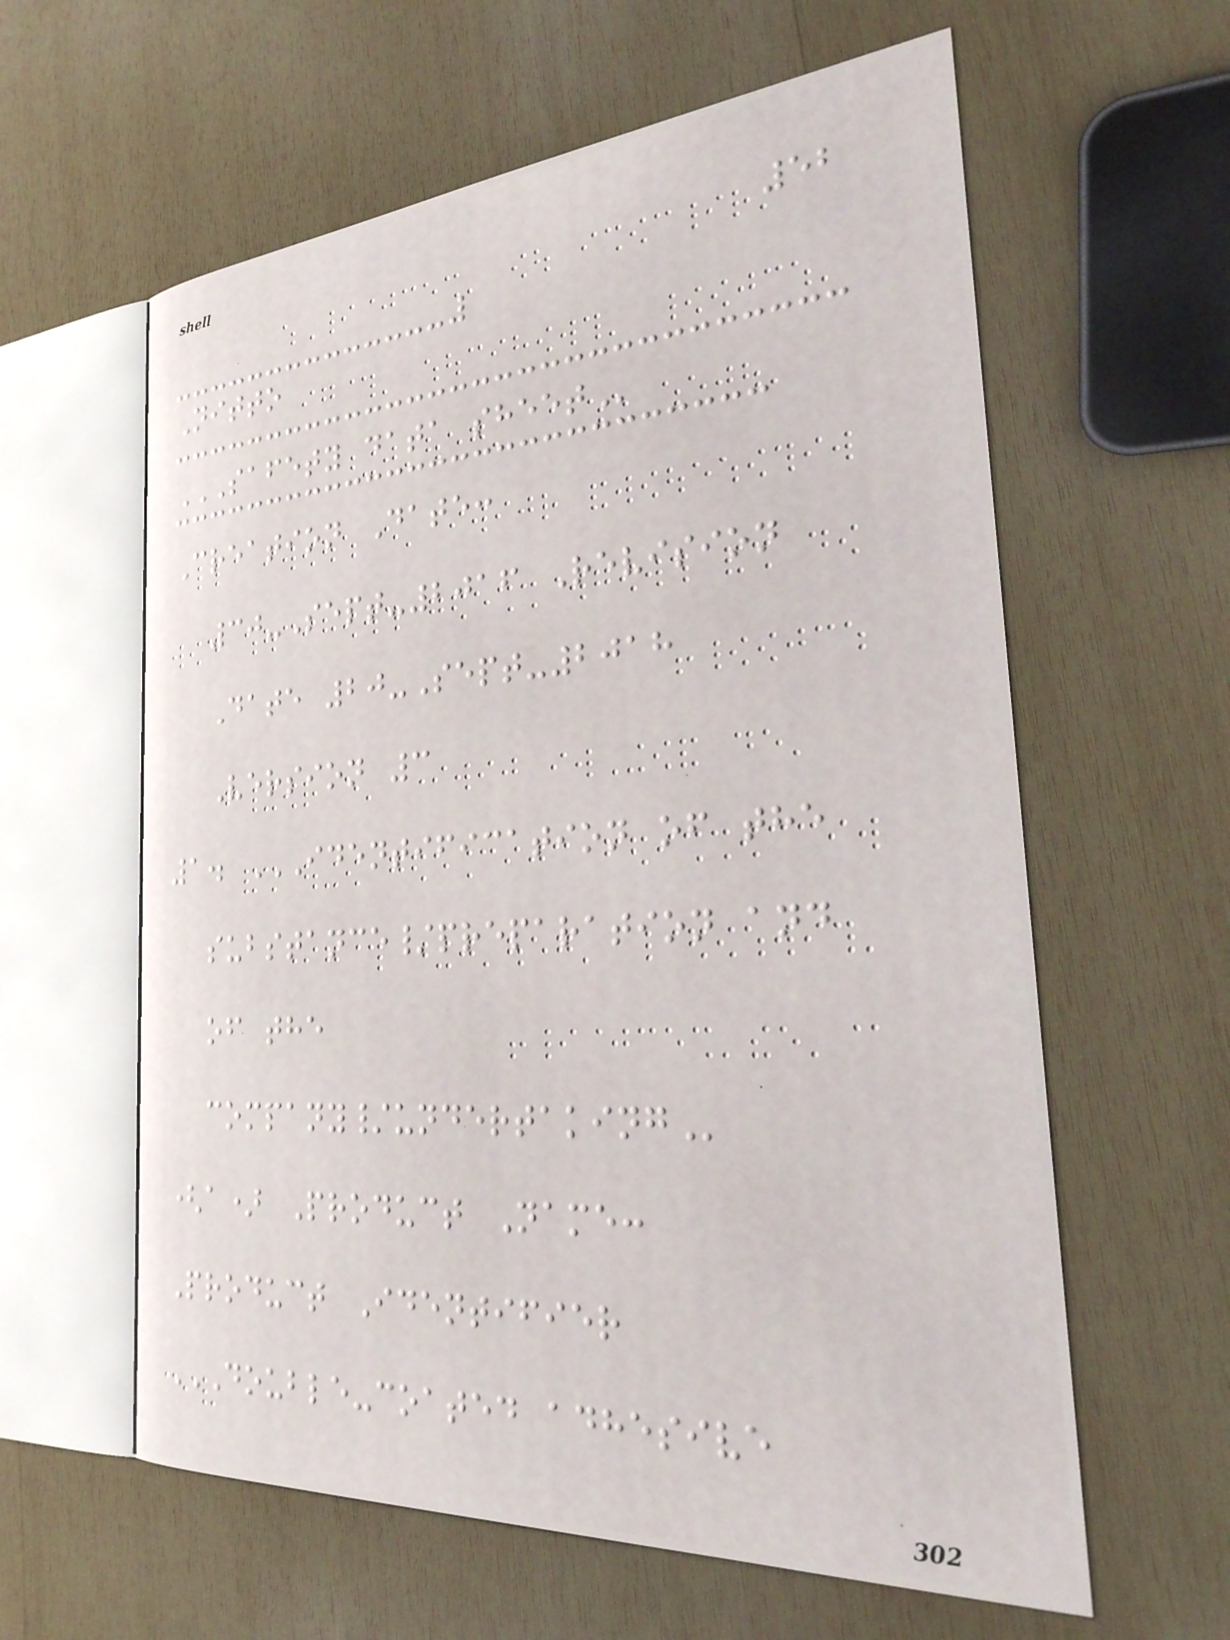52
Nitto
SAFETY DATA SHEET
Creation Date:
30-Sept-2016 Revision
Date 20-Sept-2018
Version 3
1. IDENTIFICATION OF THE
SUBSTANCE/PREPARATION AND
OF THE
COMPANY/UNDERTAKING
(a) Product Name:
Product Identifier
DOUBLE-COATED ADHESIVE
